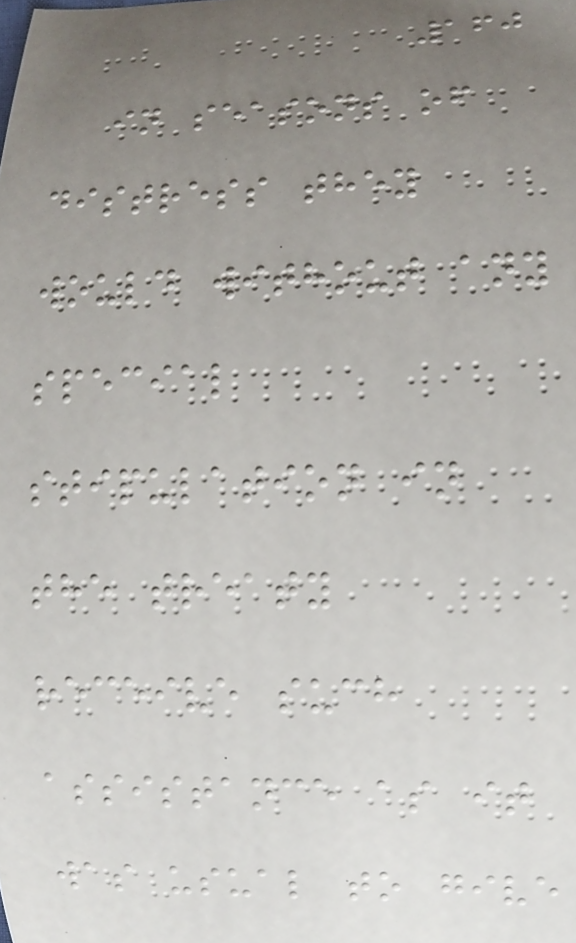160
in seasons of
distress they
would without any
special
stipulation in
the treaty
receive such
assistance as it
was usual to give
